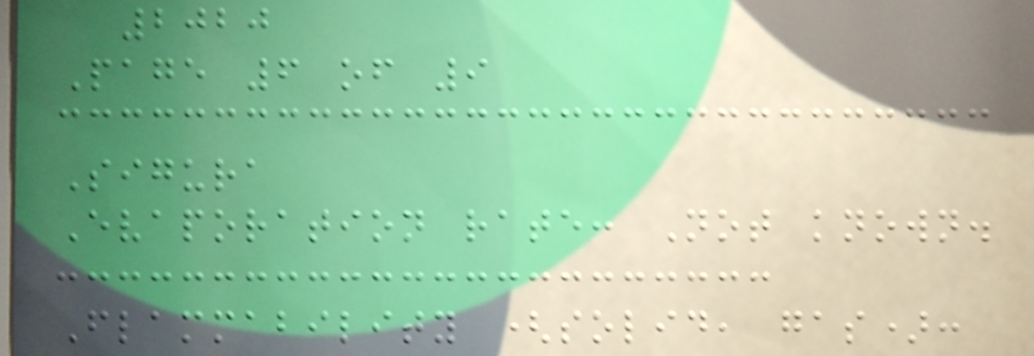2020
Page 6 of 9
Sigura
Evaporation rate: Not known.
Flammability (solid, gas):
